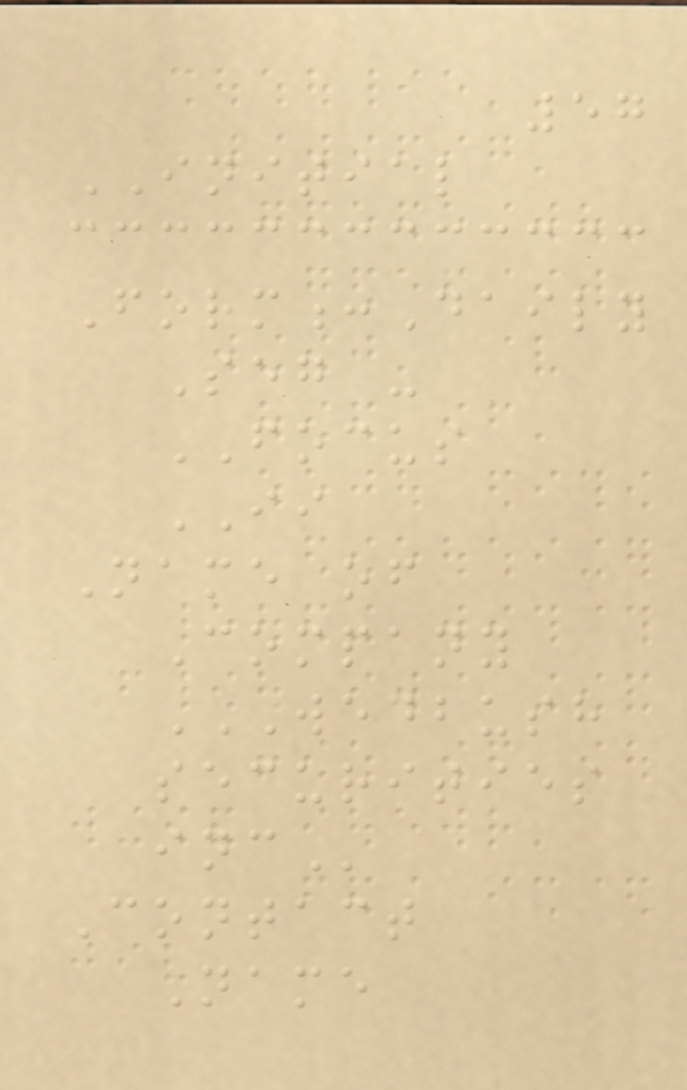57
INITIAL
Form:Daily
Seg -
FOCUS
II
Name of
Company
WEDBUSH
SECURITIES
INC
Contact
Name
